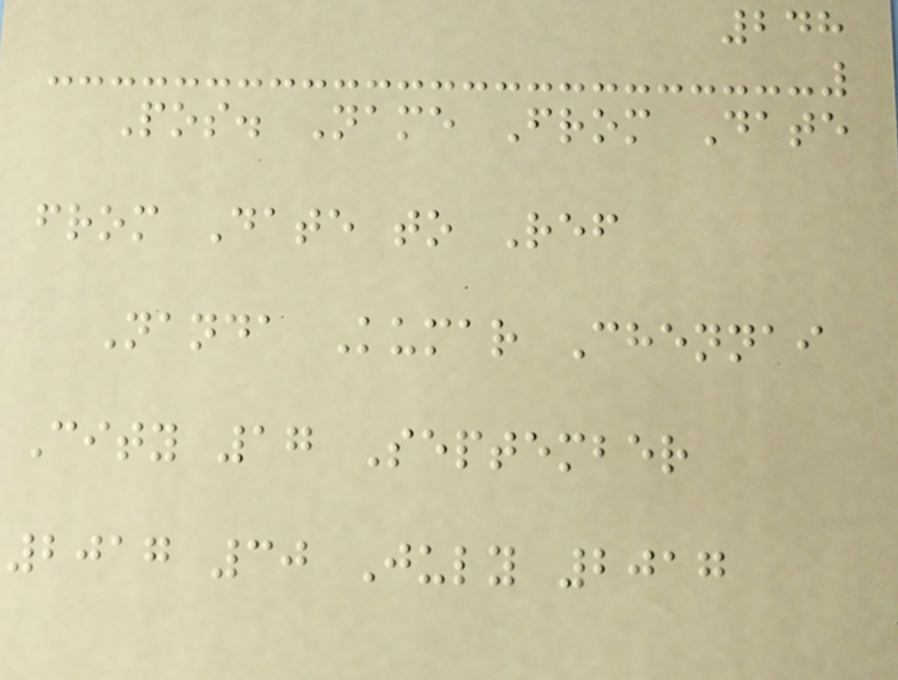248
Pos. Name From Date
from Date to Ref
Nanda Kumar Chennai
City 17 September
2017 30 July 2017
